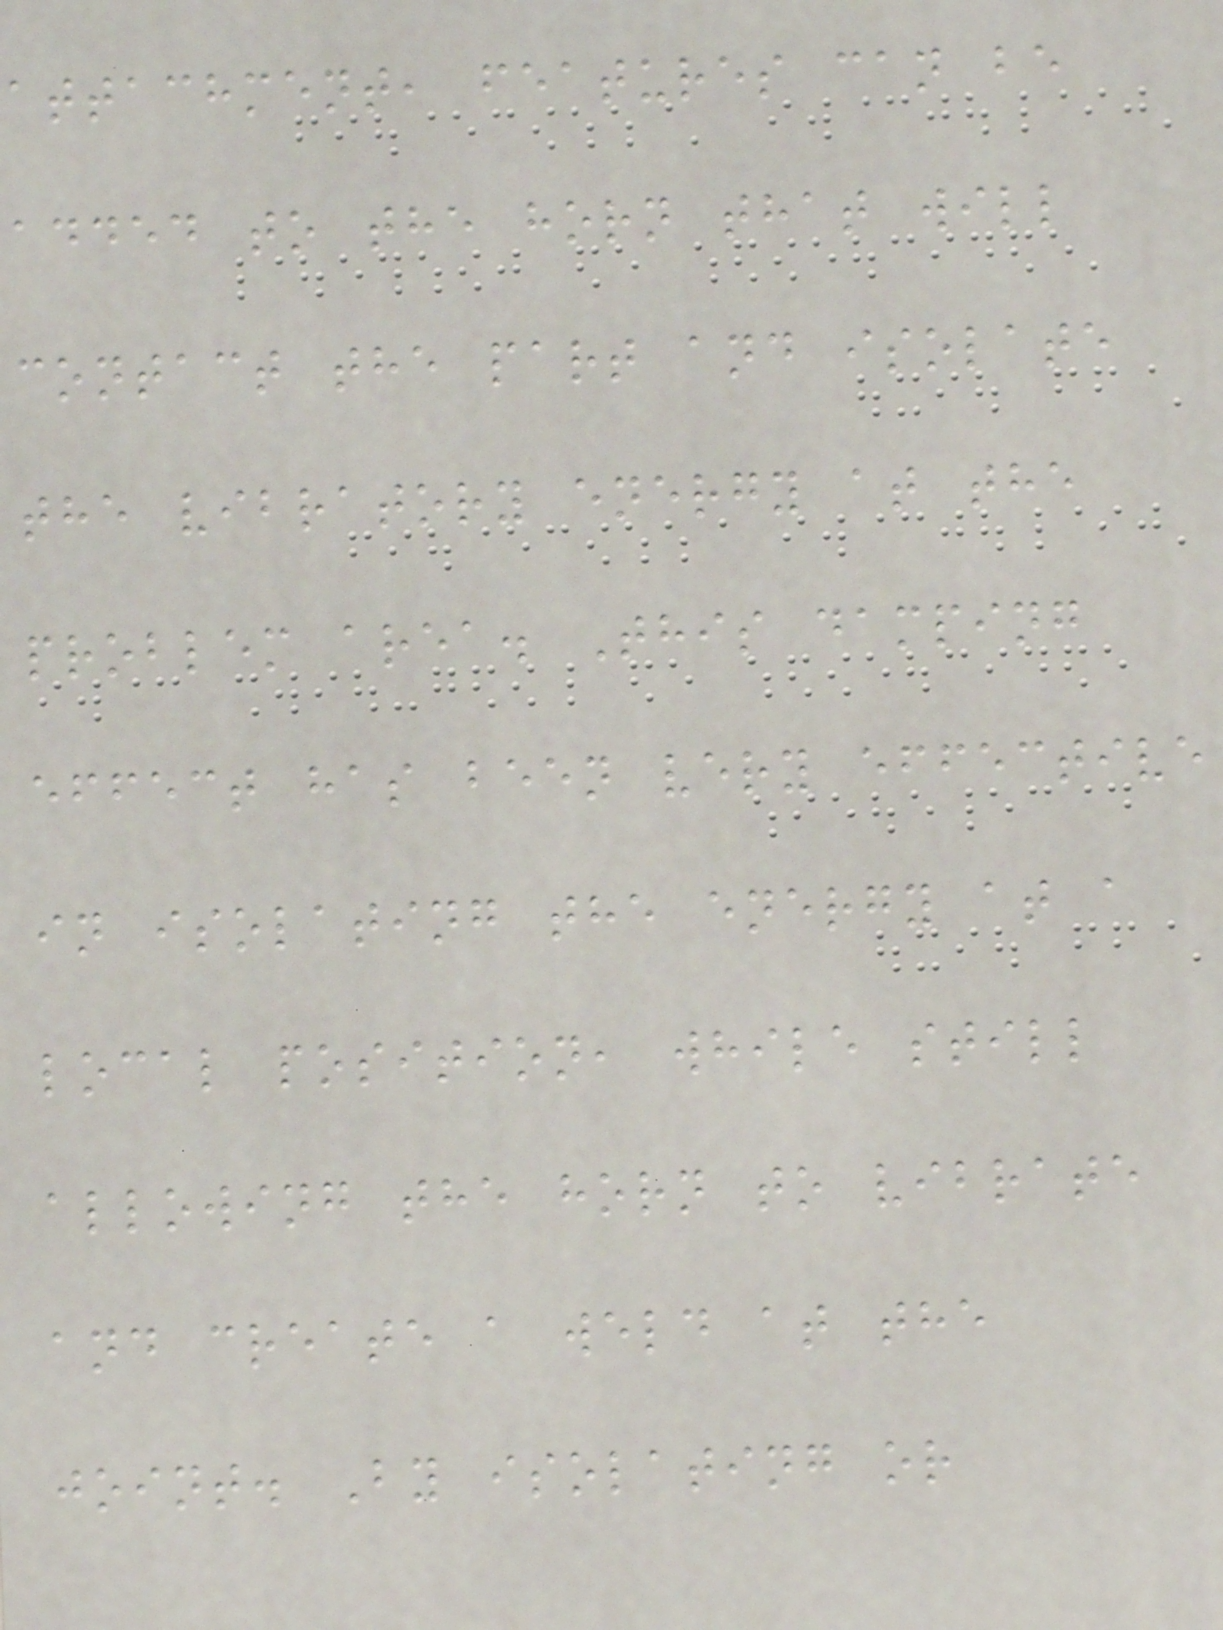attachment, features can be
added to the horn that will
contact the part and isolate
the vibratory energy at the
problem area. This damping
effect has been very effective
in isolating the energy at a
local position, while still
allowing the horn to vibrate
and create a weld at the
joint. By isolating or
